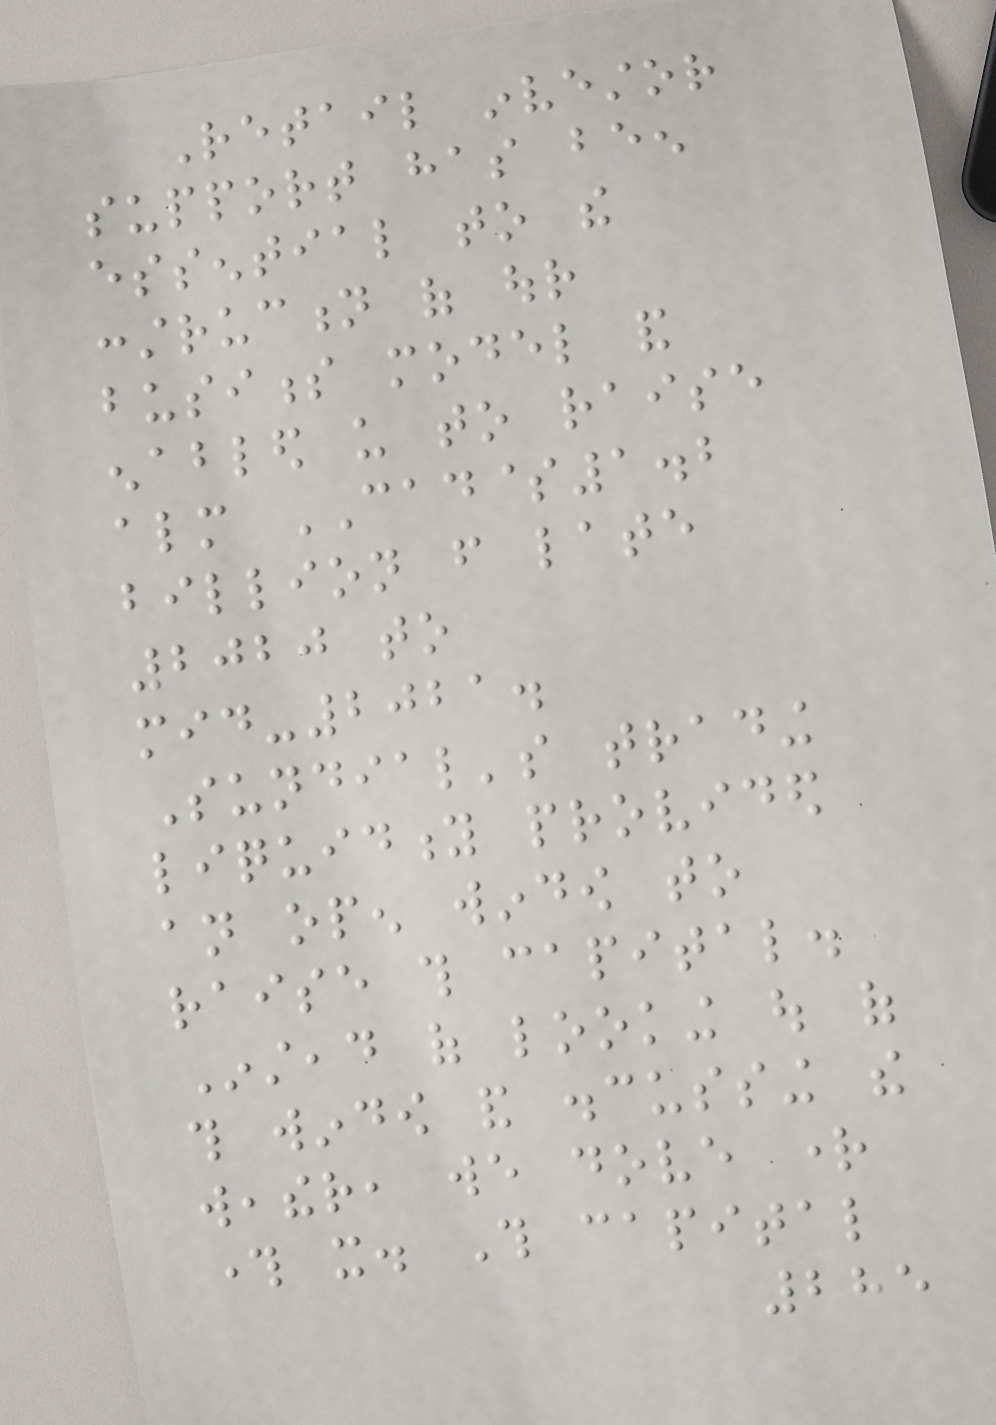Retail investor
support has been
essential to the
construction of our
business model and
enabled us to raise
almost CAD$1.2
billion from late
2020 to
mid-2021.
Sundial's trading
liquidity provided
an open window to
raise this capital.
Instead of looking out of
this window and discussing the
weather, we dove right
through it. This capital
285
